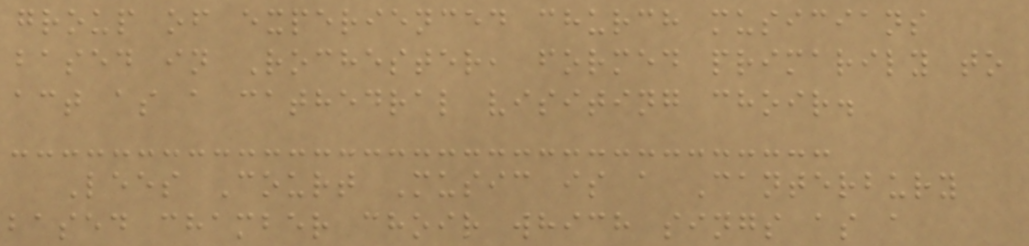group of experienced church musicians
based in Rochester, formed primarily to
act as a cathedral visiting choir.
Lees Court Music is a Canterbury
based chamber choir which sings as a
